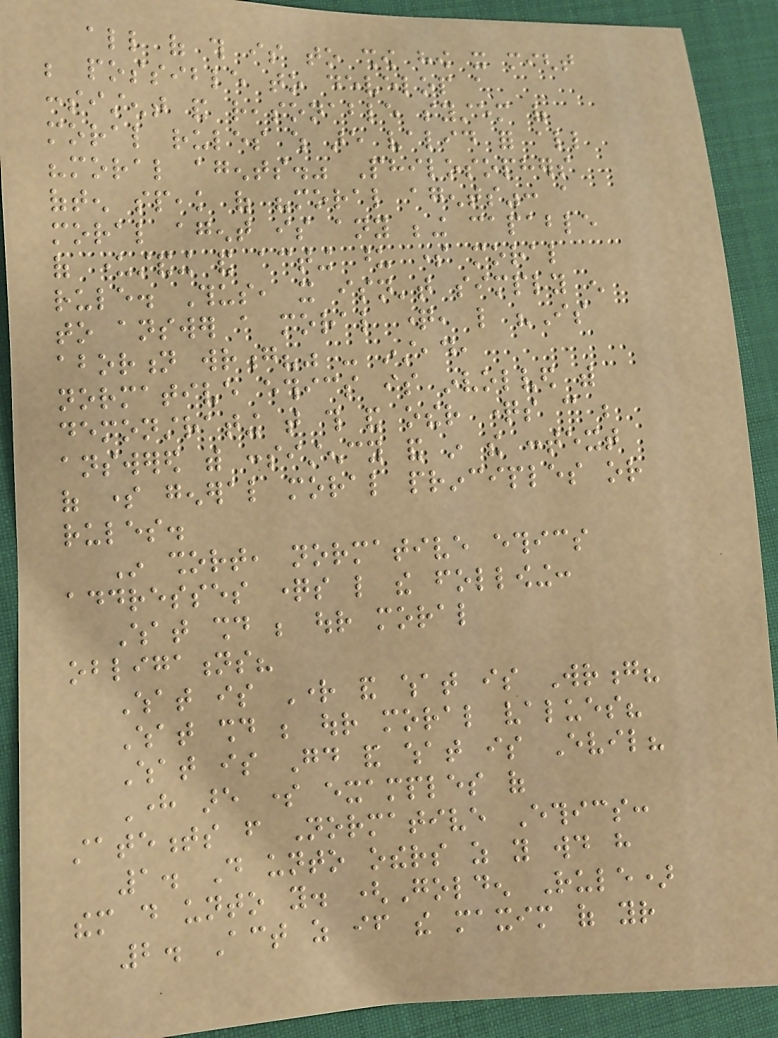all of this is to show how it might
be possible to develop a
consistent and reasonable system of
moral rules which are valid for all
"moral agents." Philosophers
often speak of "moral agents": a
moral agent is any being capable
of understanding and acting upon some moral
rule. Thus, it isn't simply enough
to answer a moral question, like "Is
abortion wrong?" - instead,
normative ethics is involved with
demonstrating that this and other questions can be
answered with consistency and in the context
of some general moral principles or
rules.
In short, normative ethics
addresses questions like the following:
What should be our moral
obligations?
What is Right and what is Wrong?
What should be our moral values?
What is Good and what is Evil?
Here are some examples of
statements from Normative Ethics:
1. Do unto others as you would have
them do unto you. (Golden Rule)
2. Act as if the maxim of your
